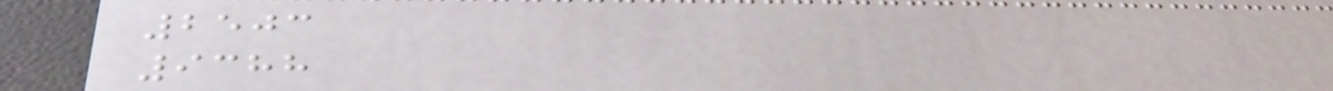2503
9388
